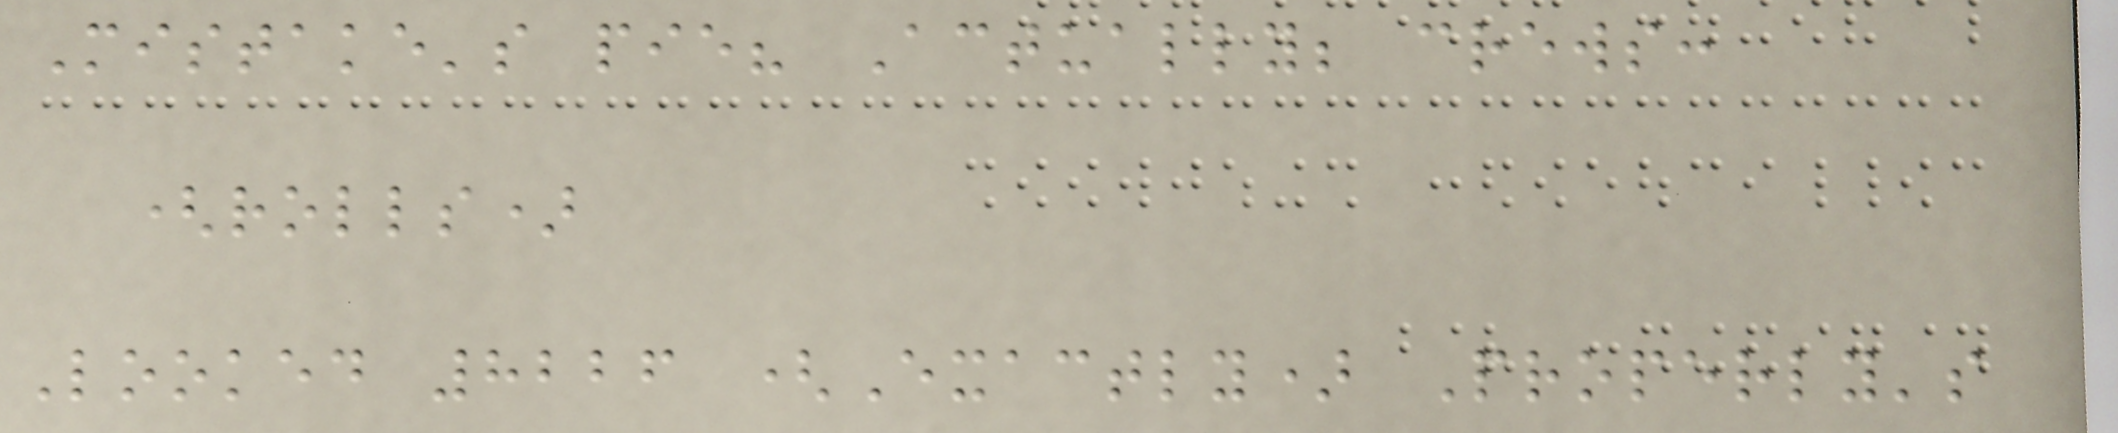Mistake's pie? Actually; crews:
(rolls)
Looked 8226 (Exactly) Properly's
